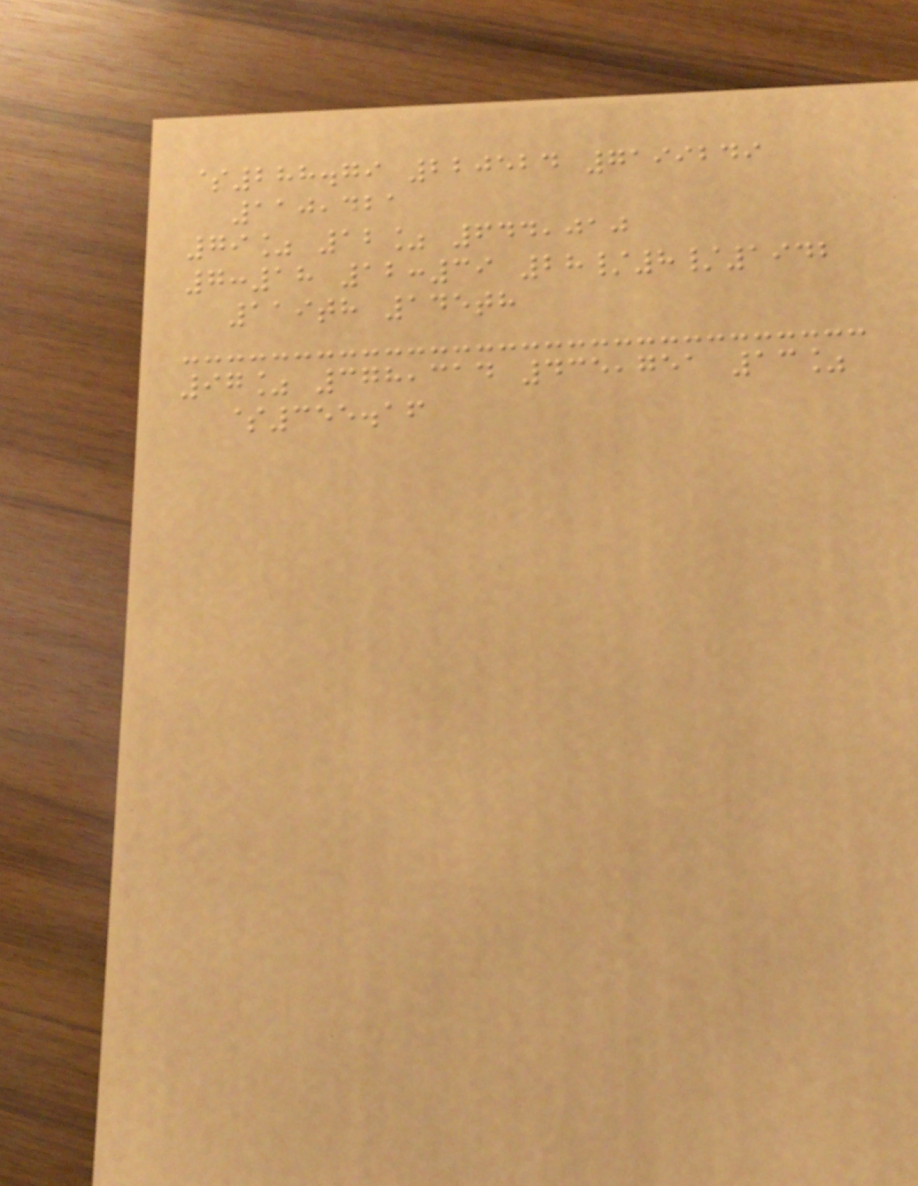$288.79 220524 7199249
110,421
79% 12% 644,010
7:18 12:39 28/8/1942
119th 145th
97% 378,314 435,751 13%
$355.16
